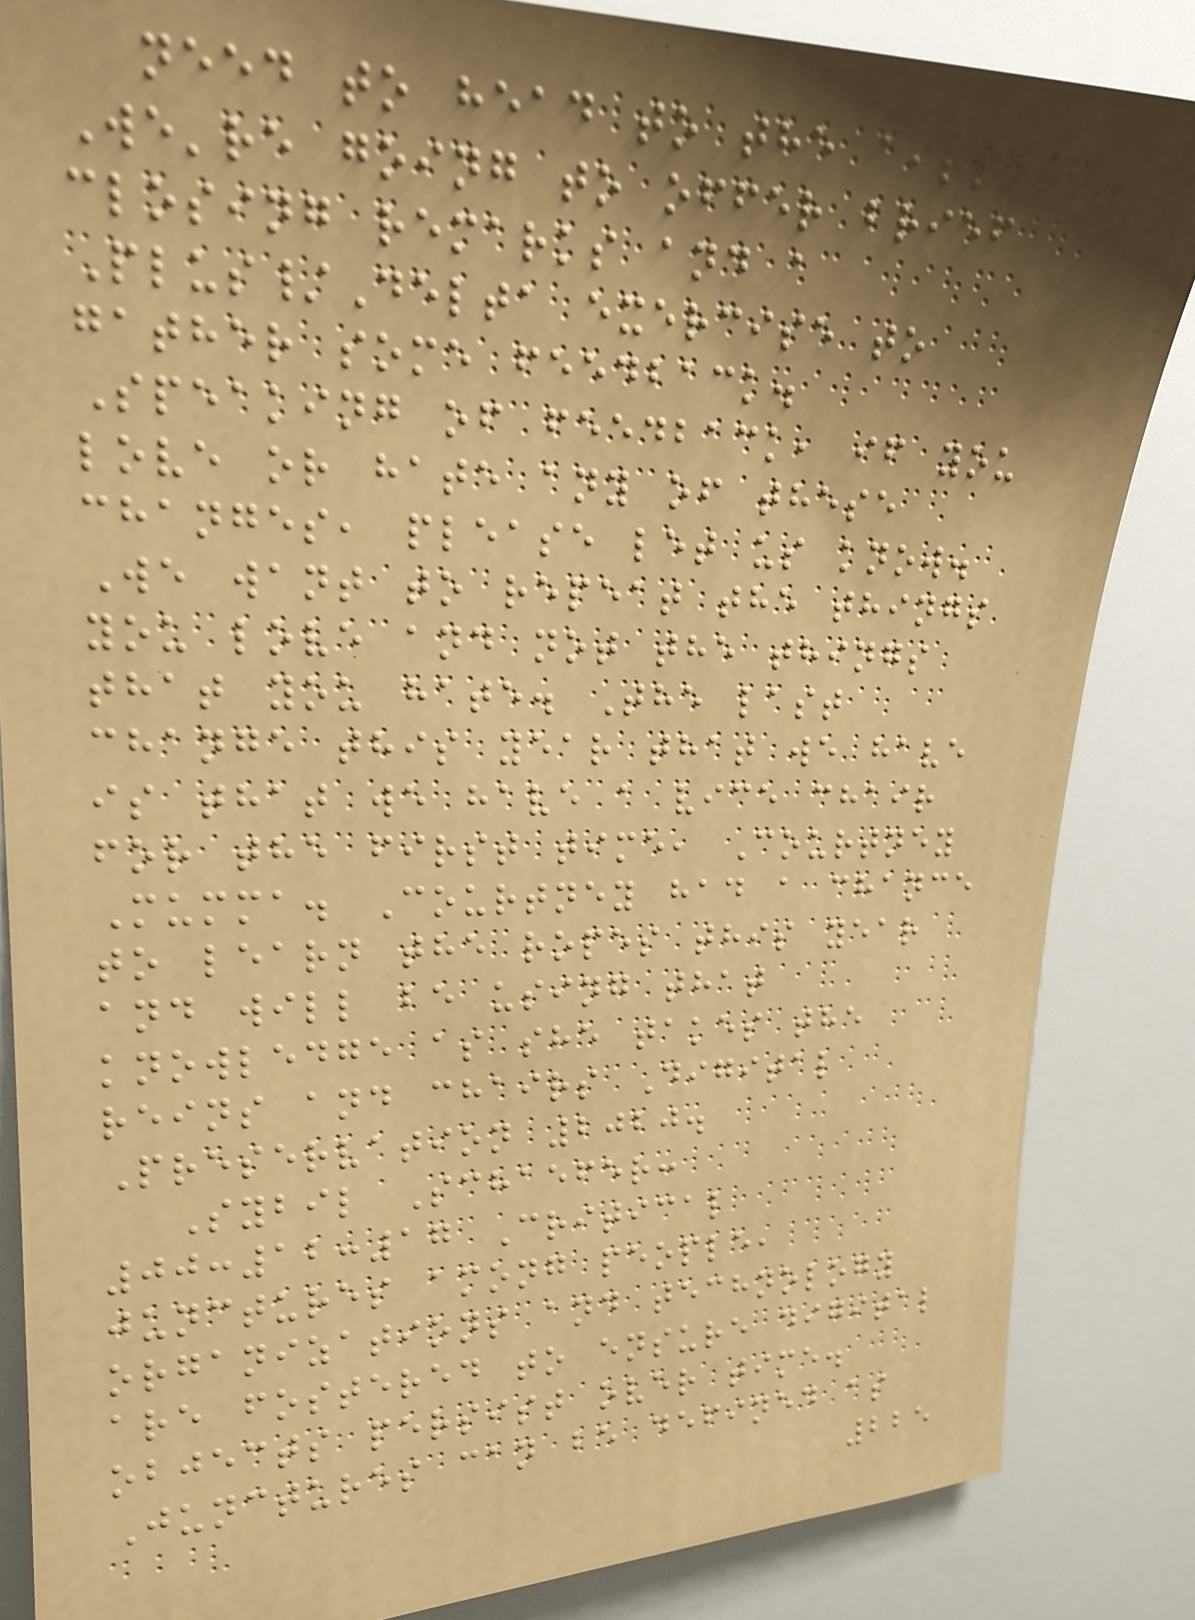need to head to the airport.
We're going to offer brief
closing remarks and a
Plus/Delta exercise to
gather some feedback.
Speaking of feedback, if you
love or hate any of these
changes, please let us know.
We want to repeat the things
you love and not the things
that you hate. The last
change this year that we have
is that we have a vice chair
for the first time, Courtney
Mumma. Courtney had a chance
to learn the ropes this year
and will be using that
knowledge as she takes the
reins and chairs Digital
Preservation 2020.
Sybil Schaefer:
00:12:17 Critical
junctures among people,
organizations and technology
are fostered to ensure digital
objects persist over time.
Junctures can be defined as
225
